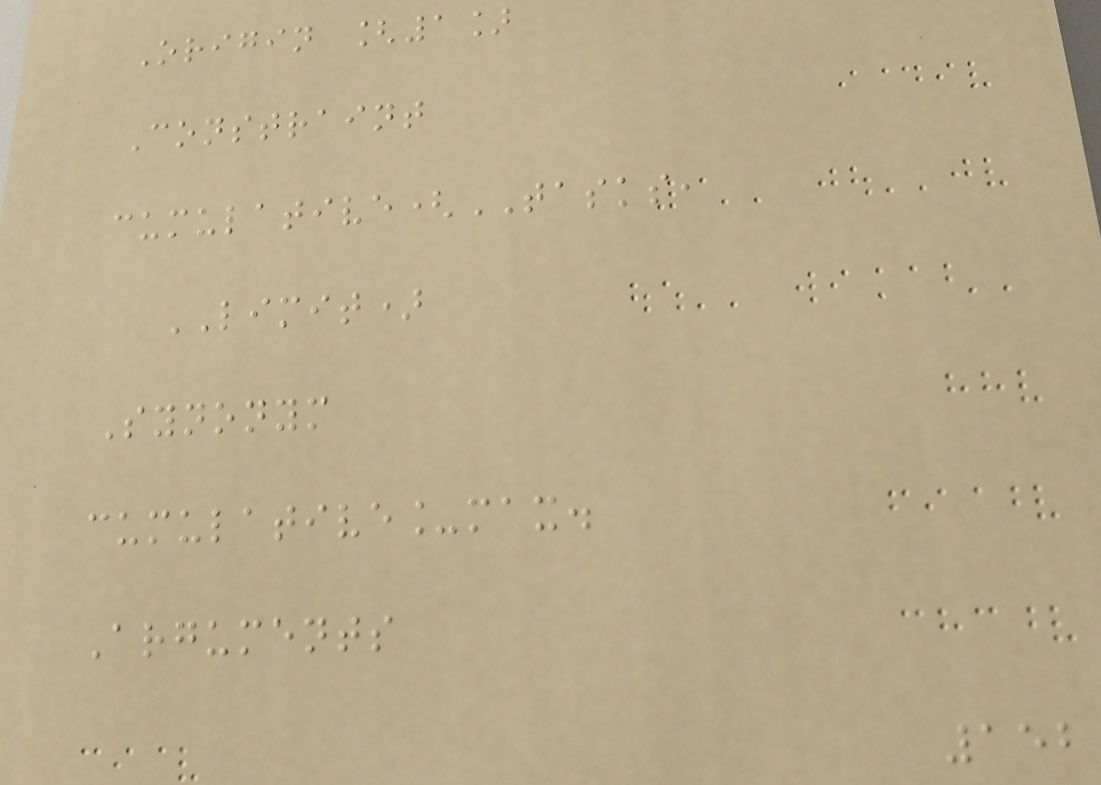Origin [1]
Constraint
cumulative(TASKS,
LIMIT)
Synonym
cumulative_max.
Arguments
152
